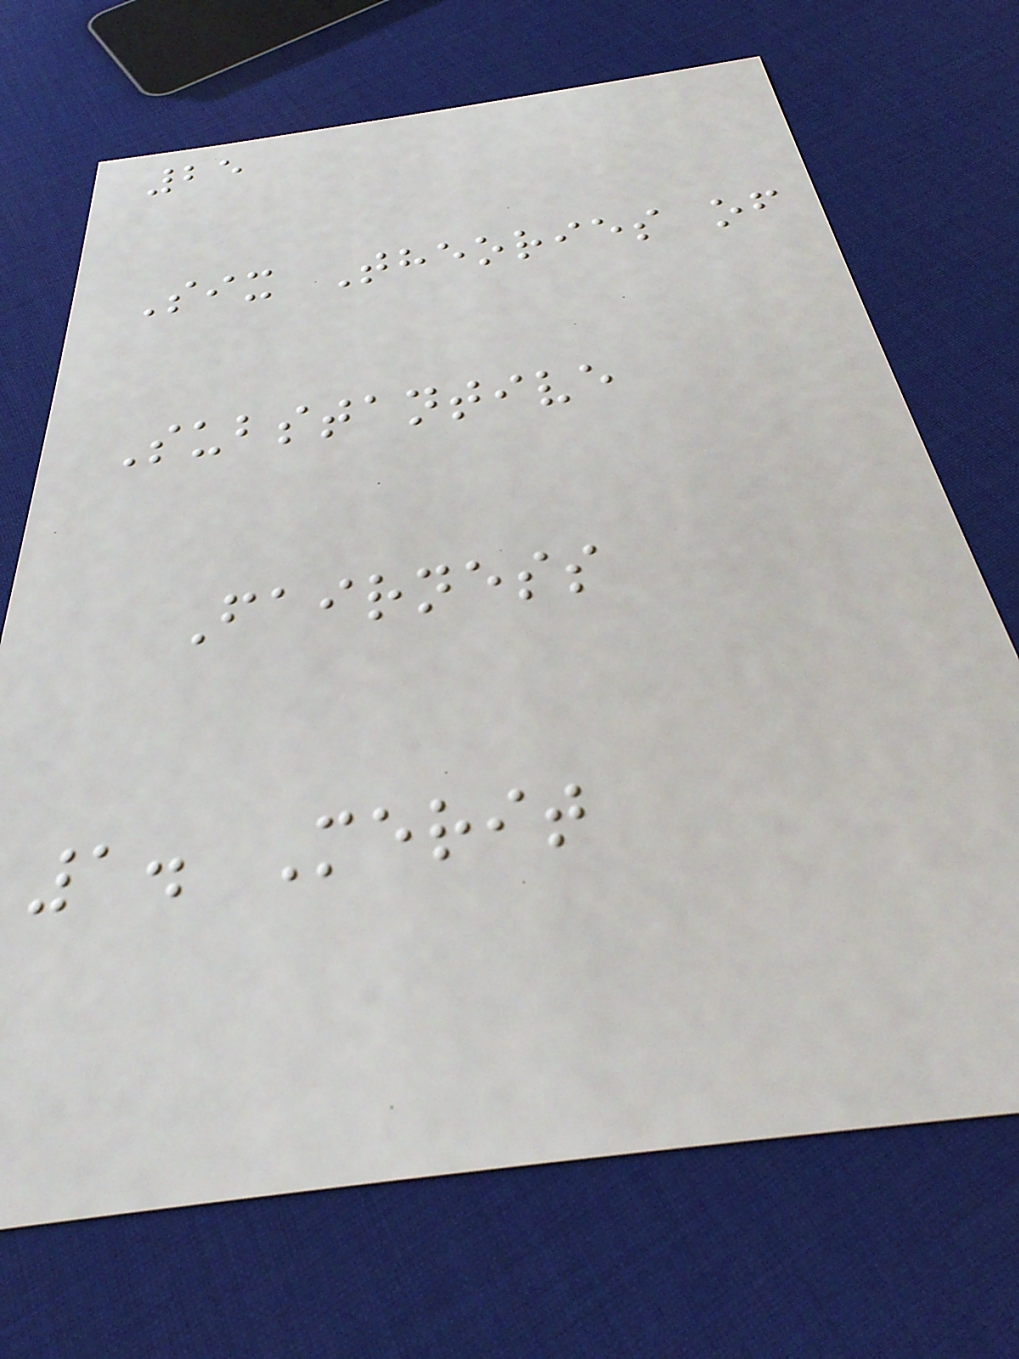25
Six Theories of
Substantive
Fairness
1. Merit
